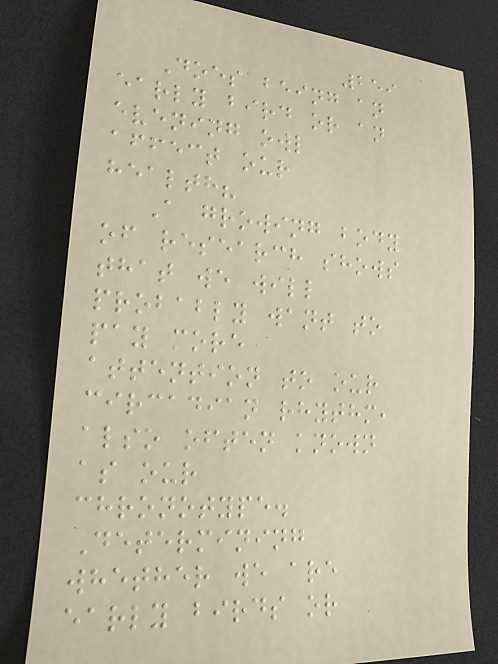259
Does being an
early bird or an
evening owl
affect our
health?
A growing body
of research shows
that we will
probably want to
pay more
attention to our
circadian rhythm,
also often known
as our
chronotype.
Determining
whether we are
early birds or
